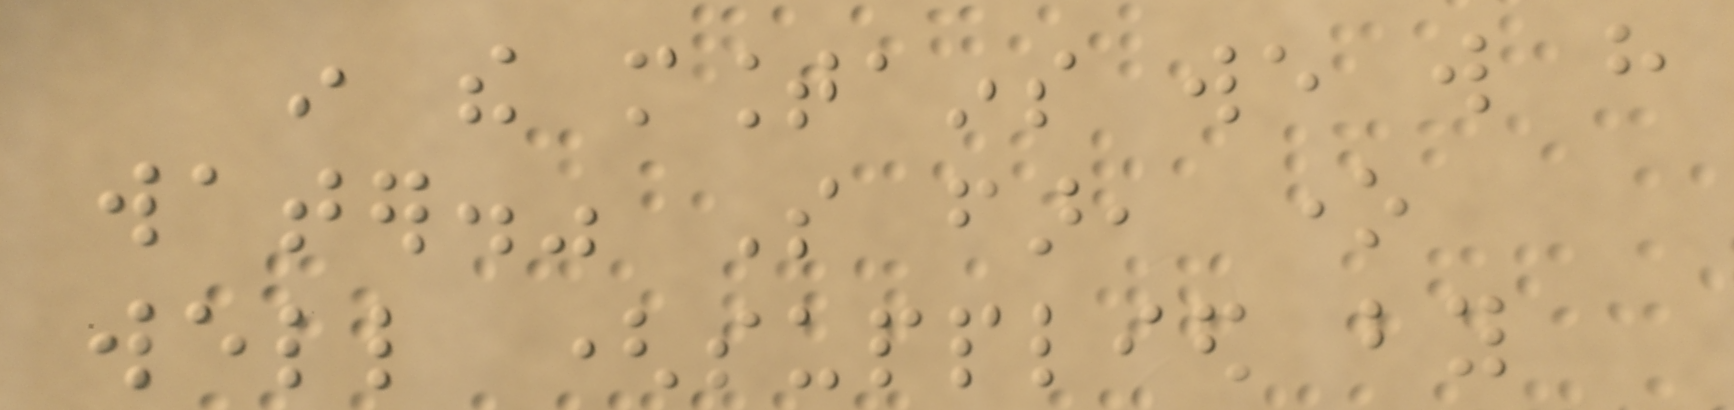in the mountains we will have
water." So far, one
well (supplied by
